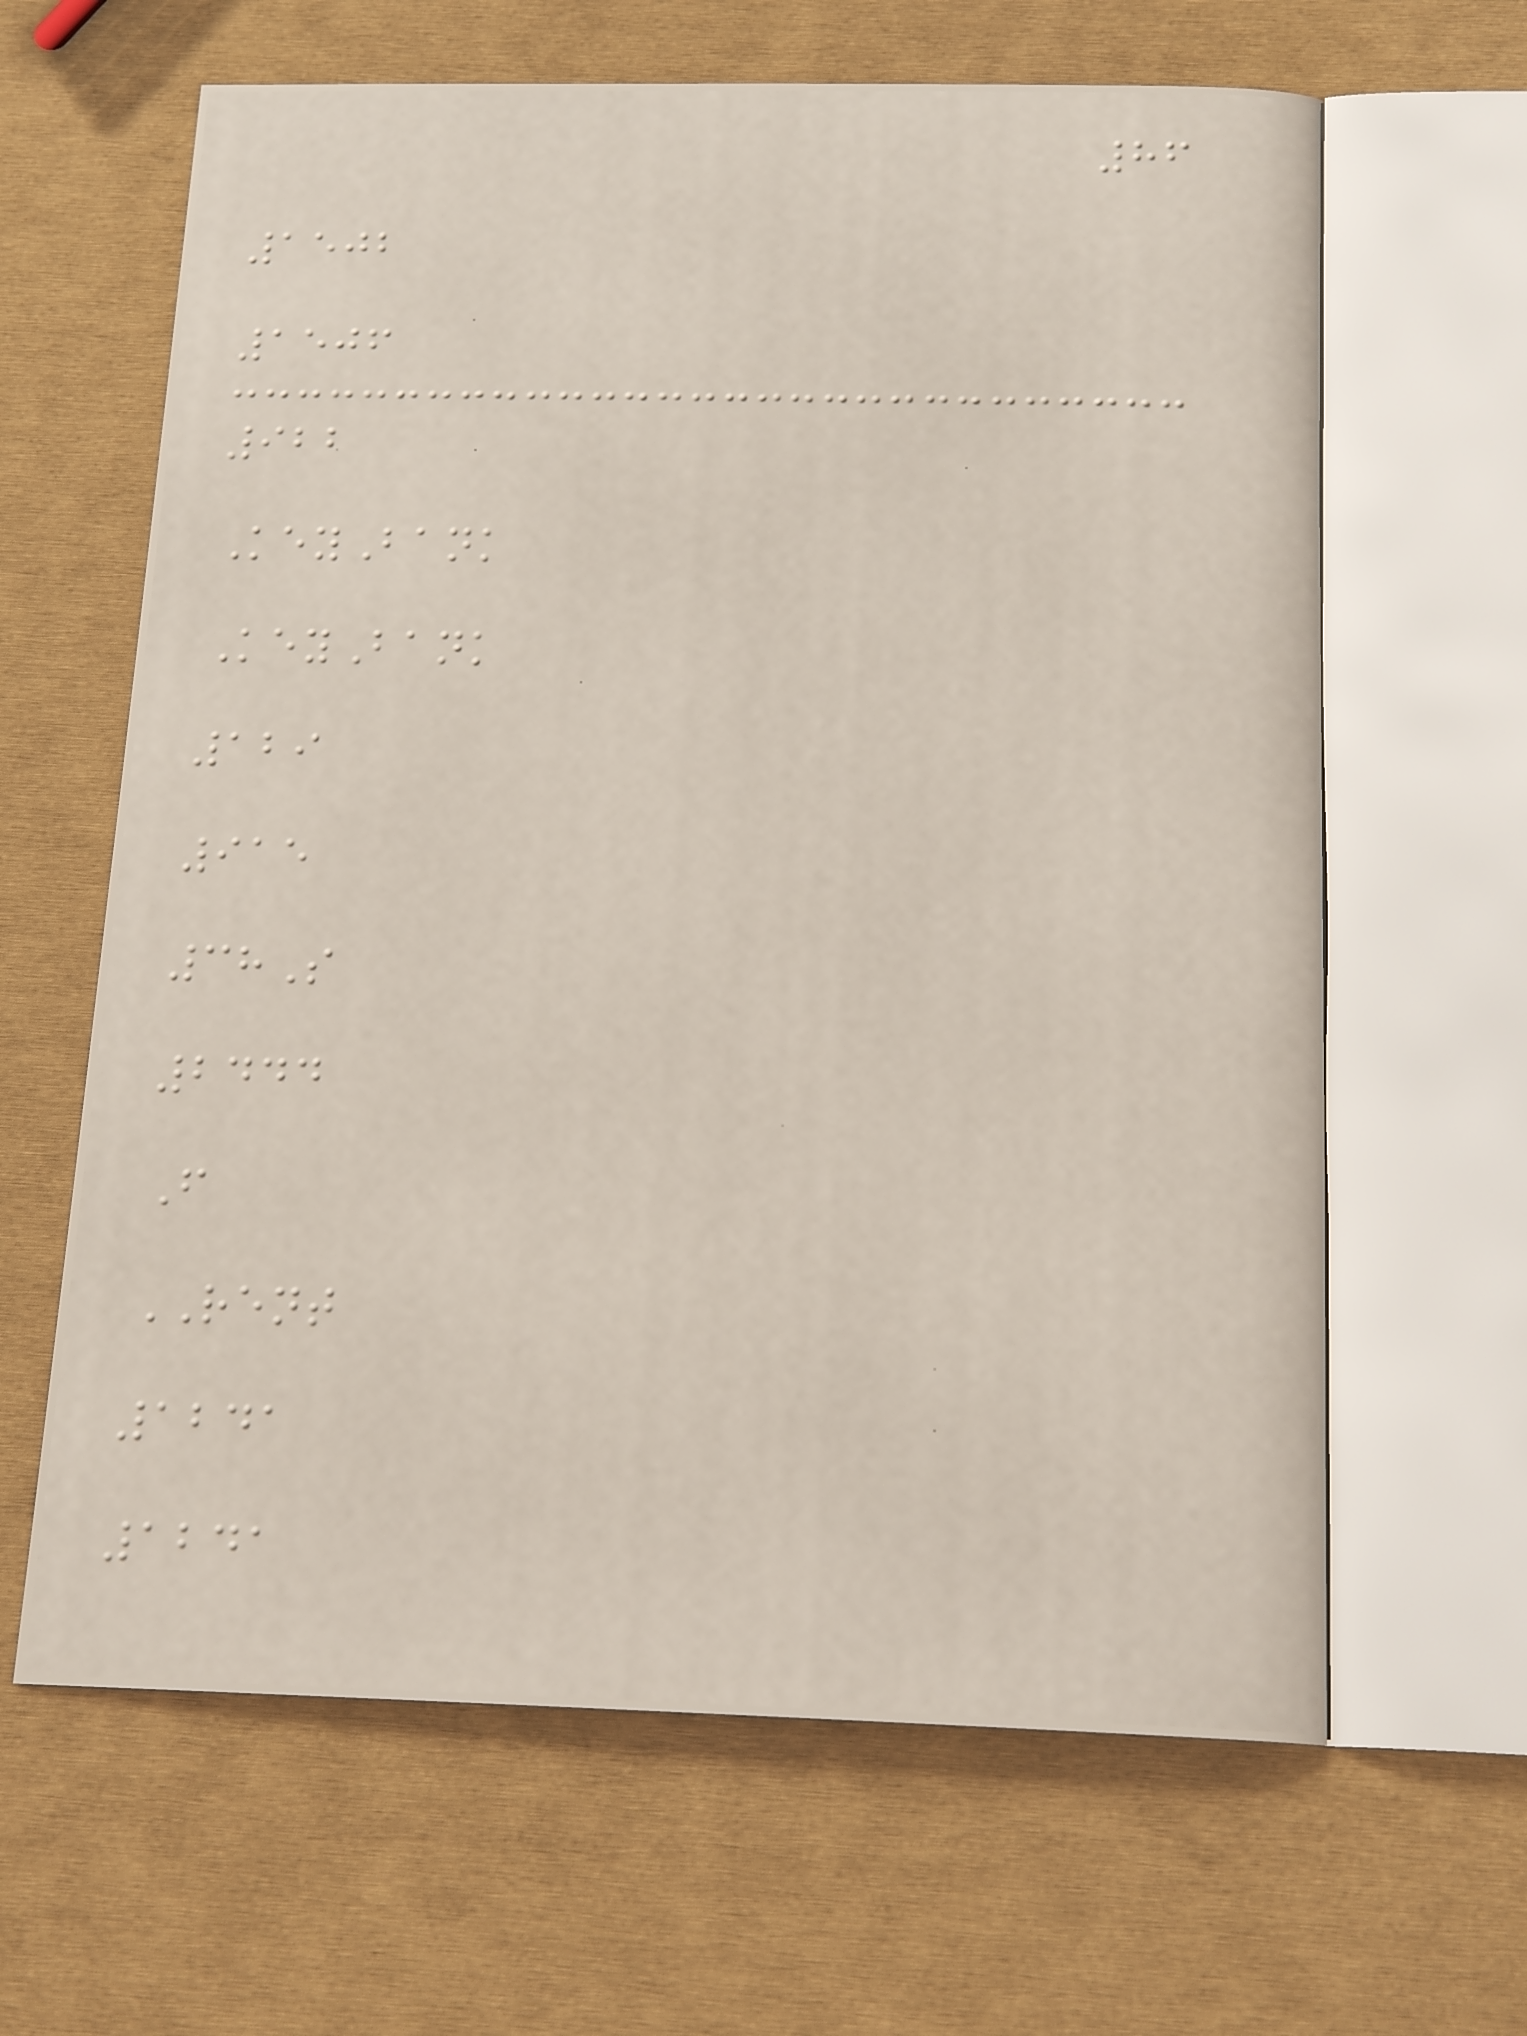86
1502
1506
922
KeyBank
KeyBank
129
915
38S
2444
F
RENT
1241
1241
